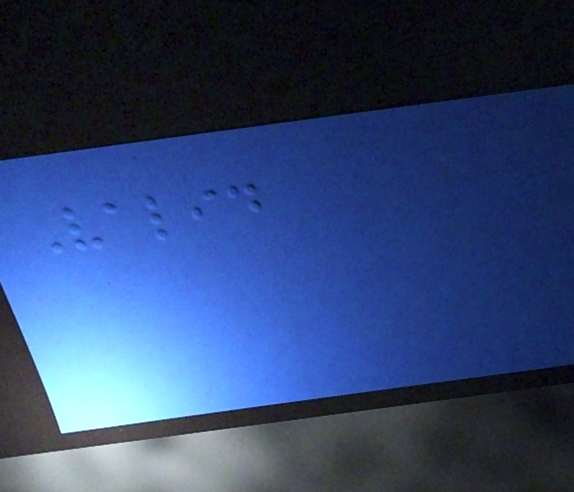Valid
